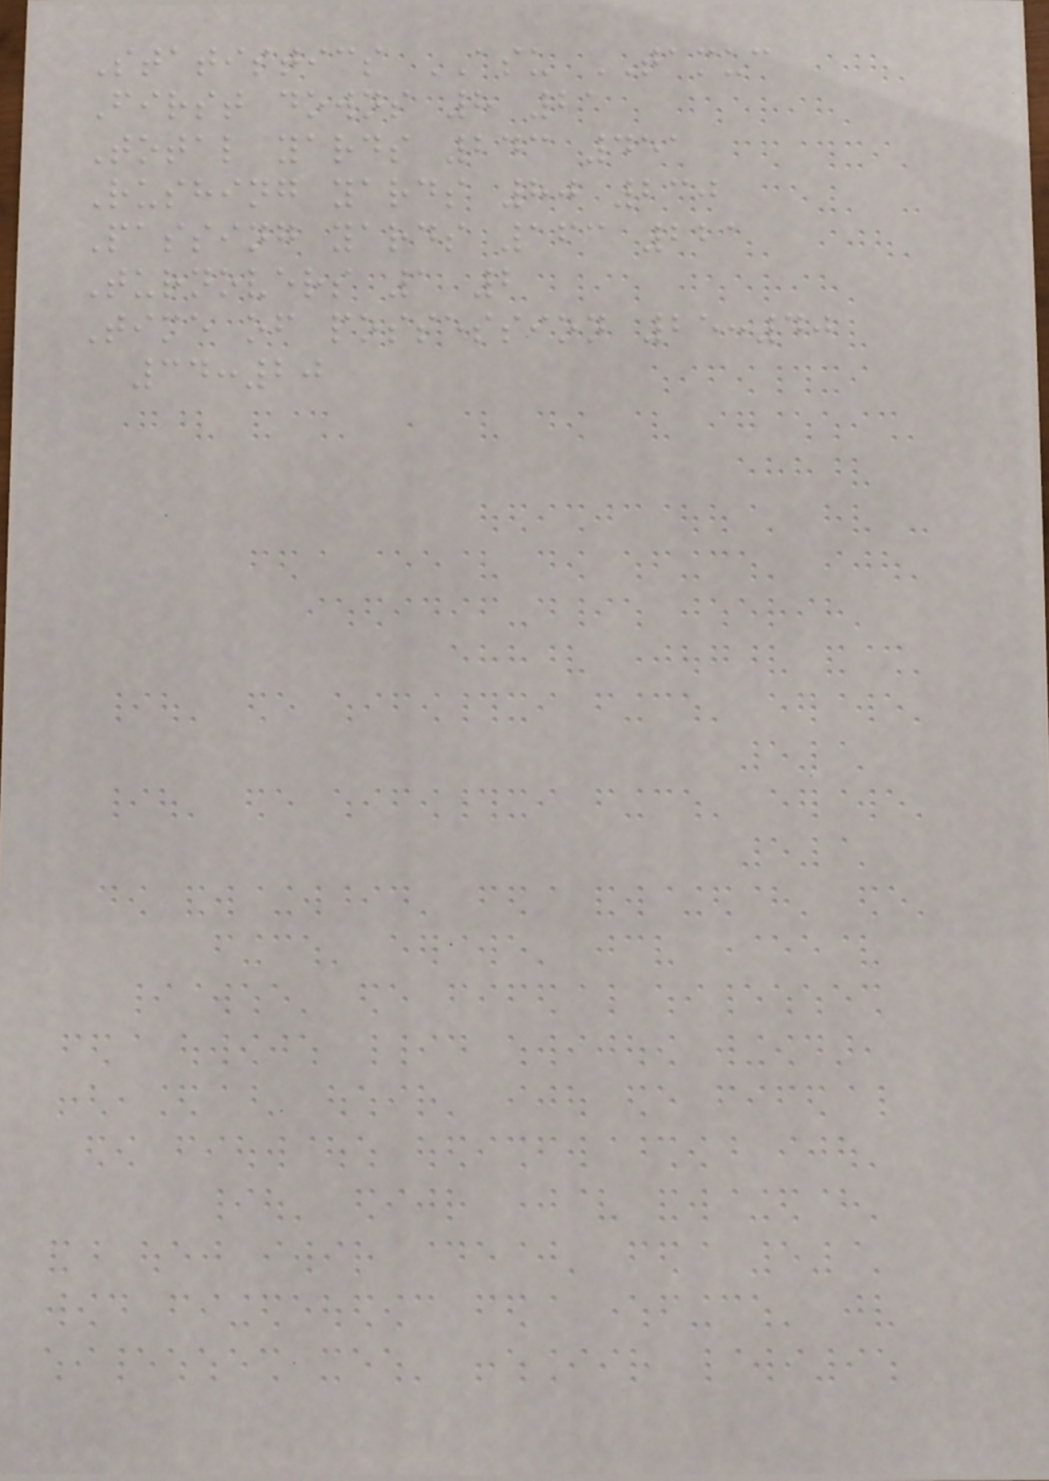Statistics ASU TAMUC
First downs 8 21
Total yards 243 451
Rushing yards 80 230
Passing yards 163 221
Turnovers 1 2
Time of possession 25:40
34:20
